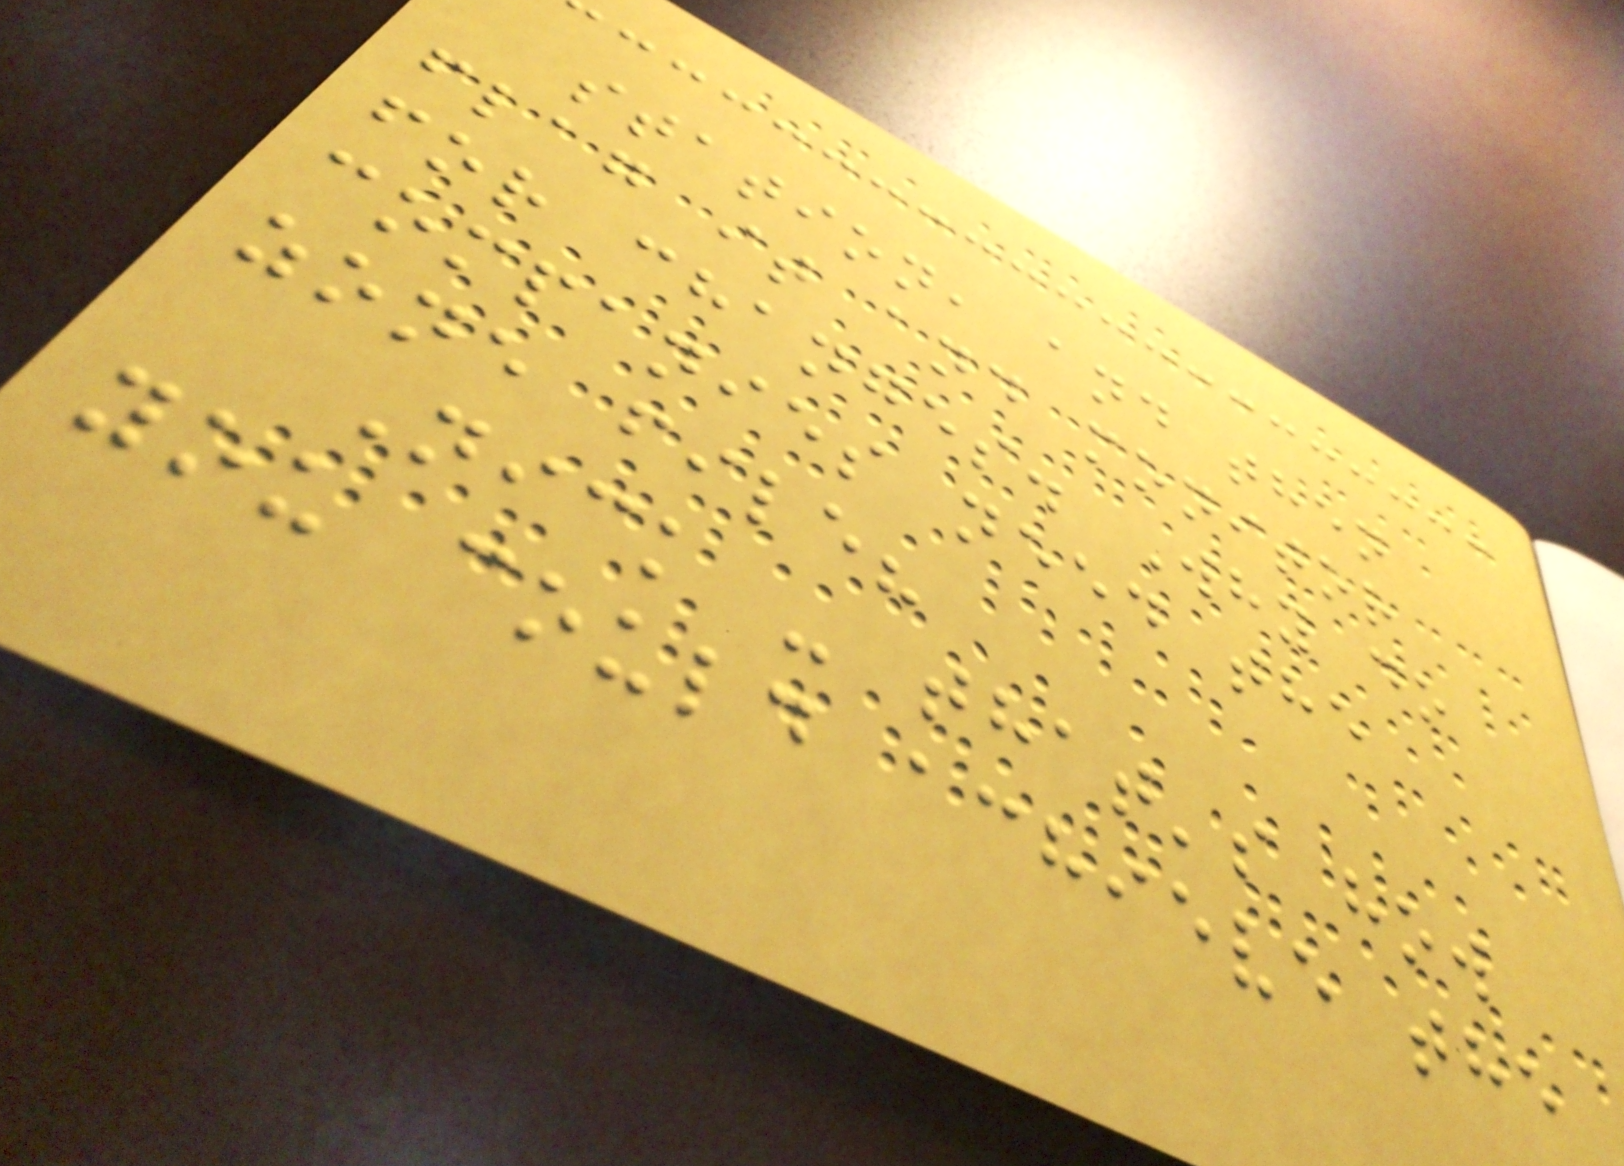station, and then
flag it and monitor
for changes. Why do
companies need the
zone file?
Nick - that's how
you could achieve the
